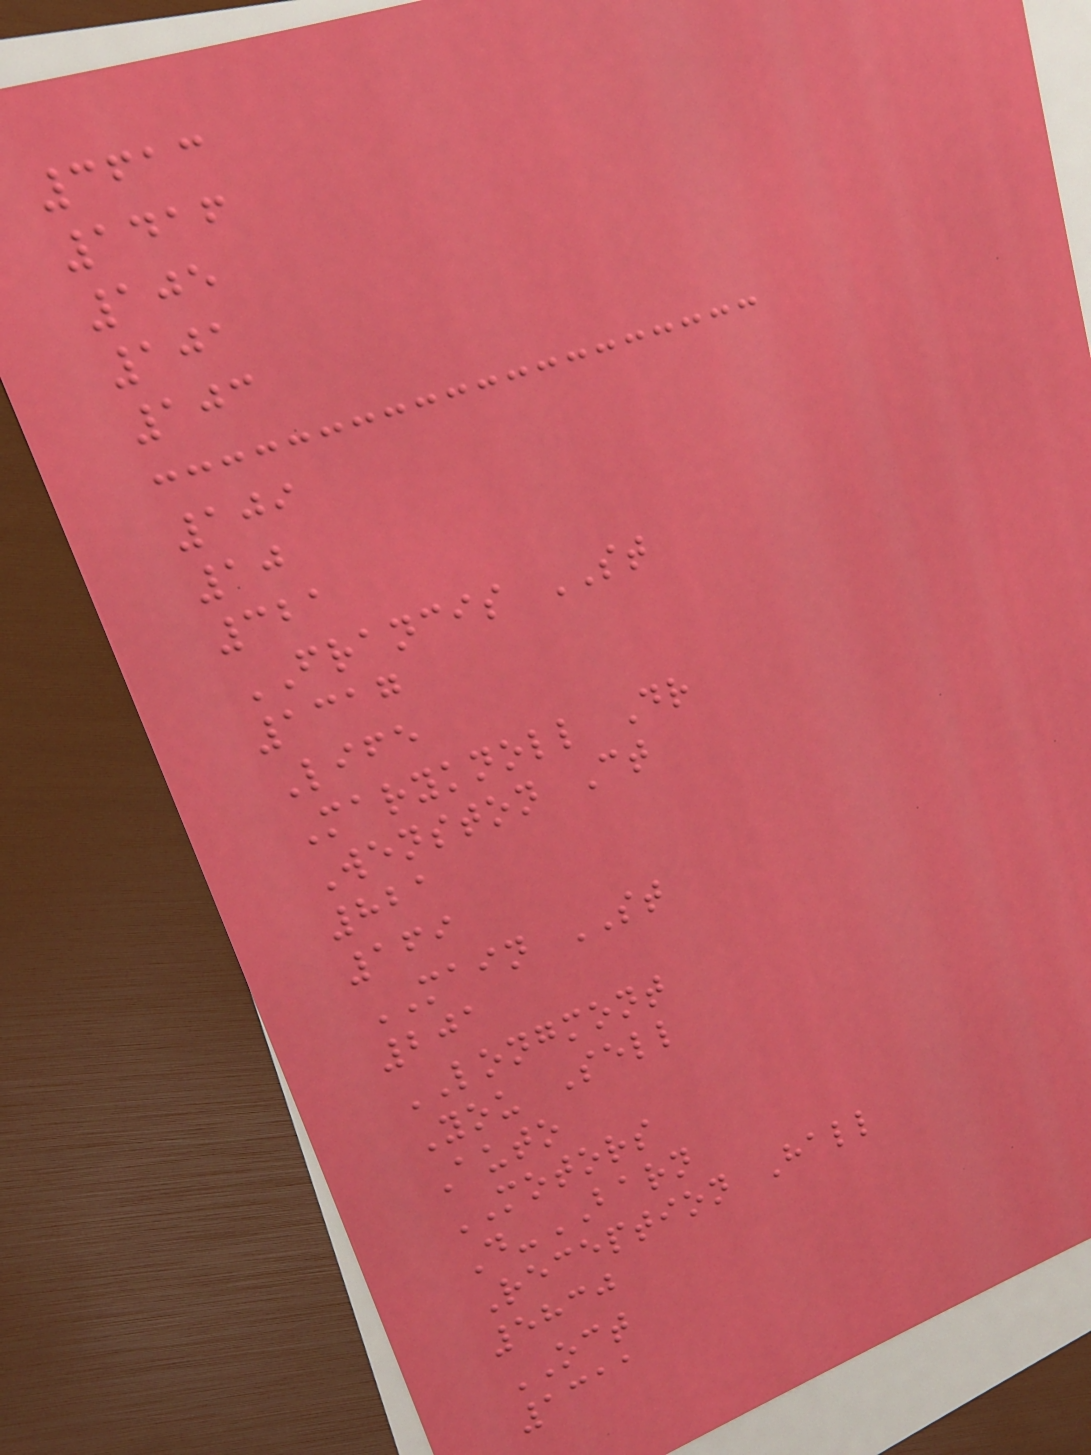3613
1416
105
101
103
109
10
321
FRANCIS ST
1317
Life
Maryknoll Dr
Wenston Ct
821
169
MAIN ST
201
LONGMONT
You Sell
Auto
MOTORS
D-BARN
Reception Hall
5830
OCT
1311
